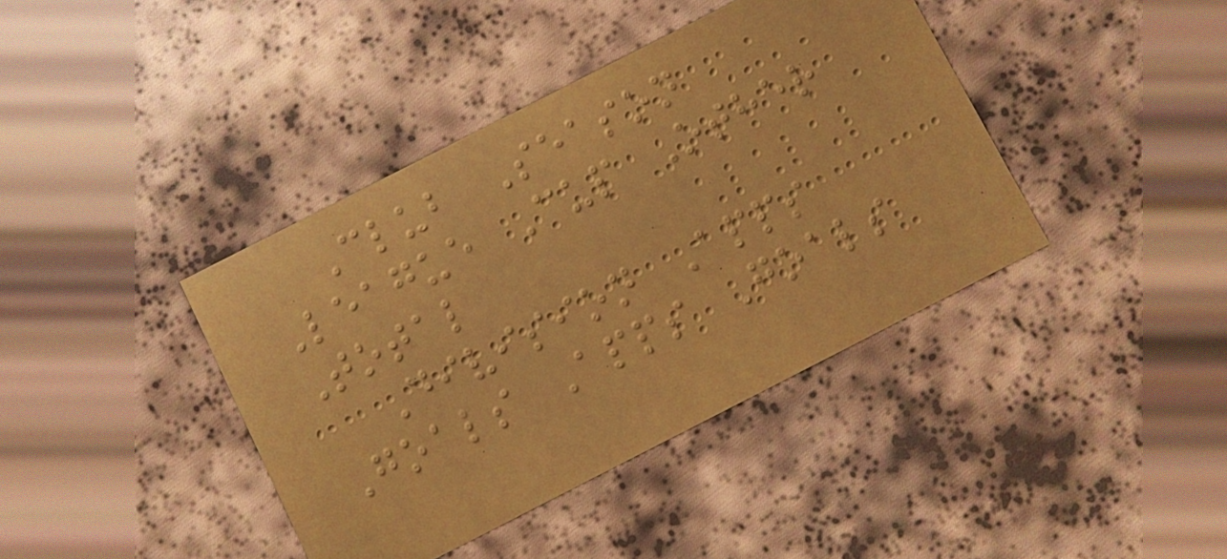Club Season
League Cup Other
Total
Division Apps
Goals Apps Goals
